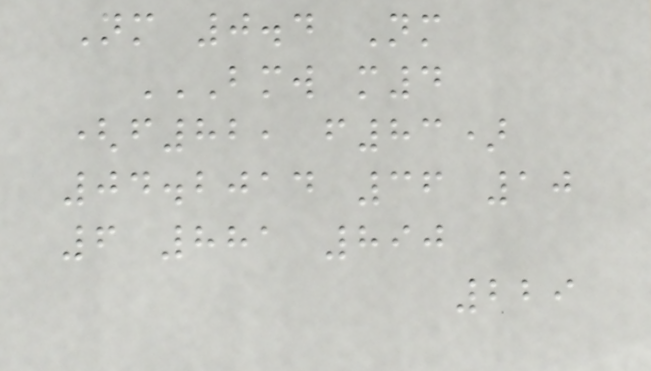Nm 0.4 Nm
BMW M4
(F82, F83)
04.2014 36 10
6 881 890
229
